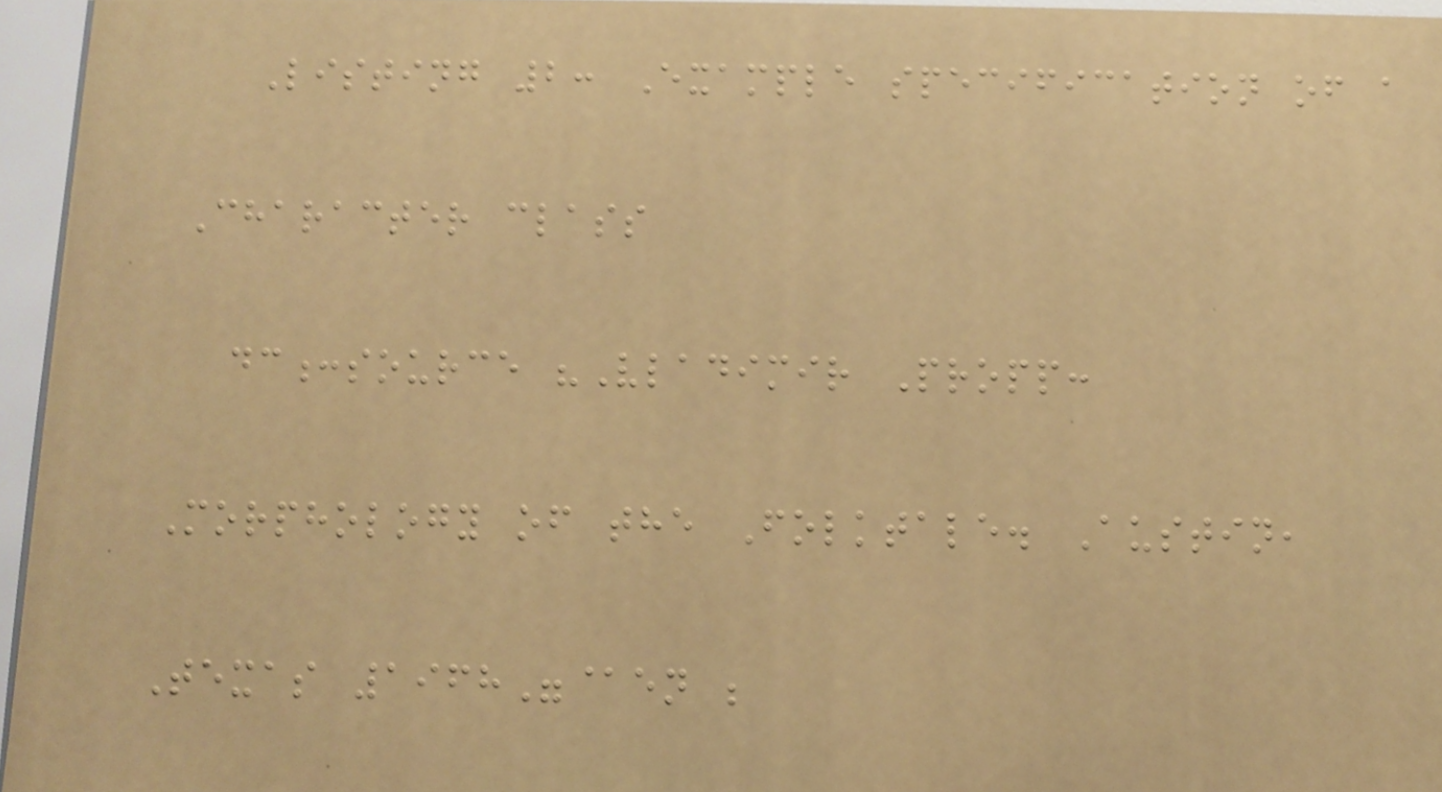Listing 2: Example specification of a
Character class
dc:source "Vladimir Propp:
Morphology of the Folktale. Austin,
Texas 1968"@en ;
